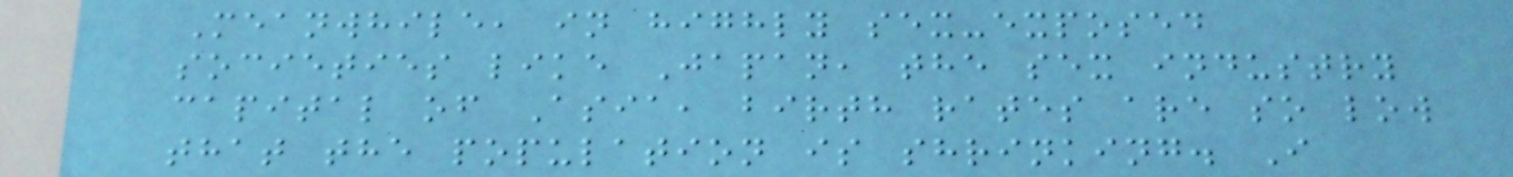Meanwhile, in highly sex-exposed
societies like Japan, the sex industry
capital of Asia, birth rates are so low
that the population is shrinking. I
